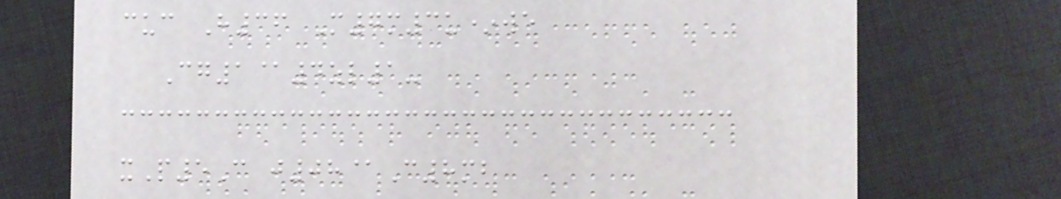cuc H36 M7m3u*we
Cg1@4zl1-
xP5C j08@C8mb
